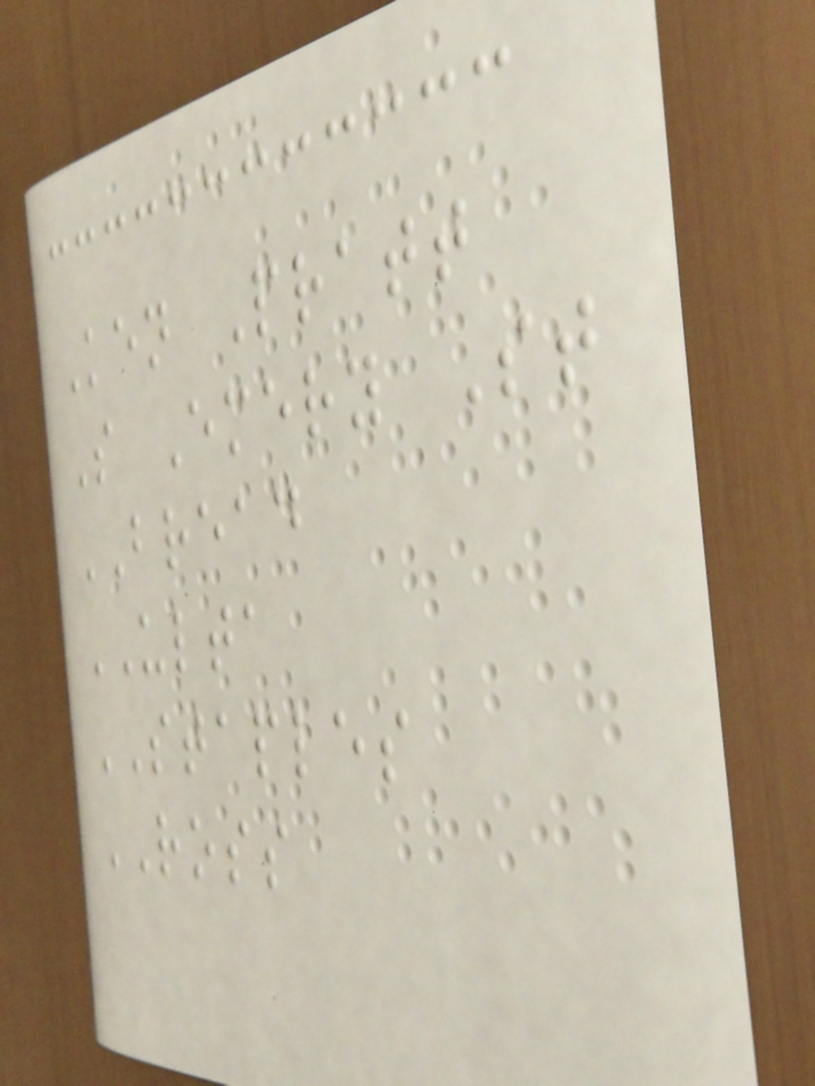Ken Pratt
S Emery St
BREAD
ULTA
STAPLES
ROSS
